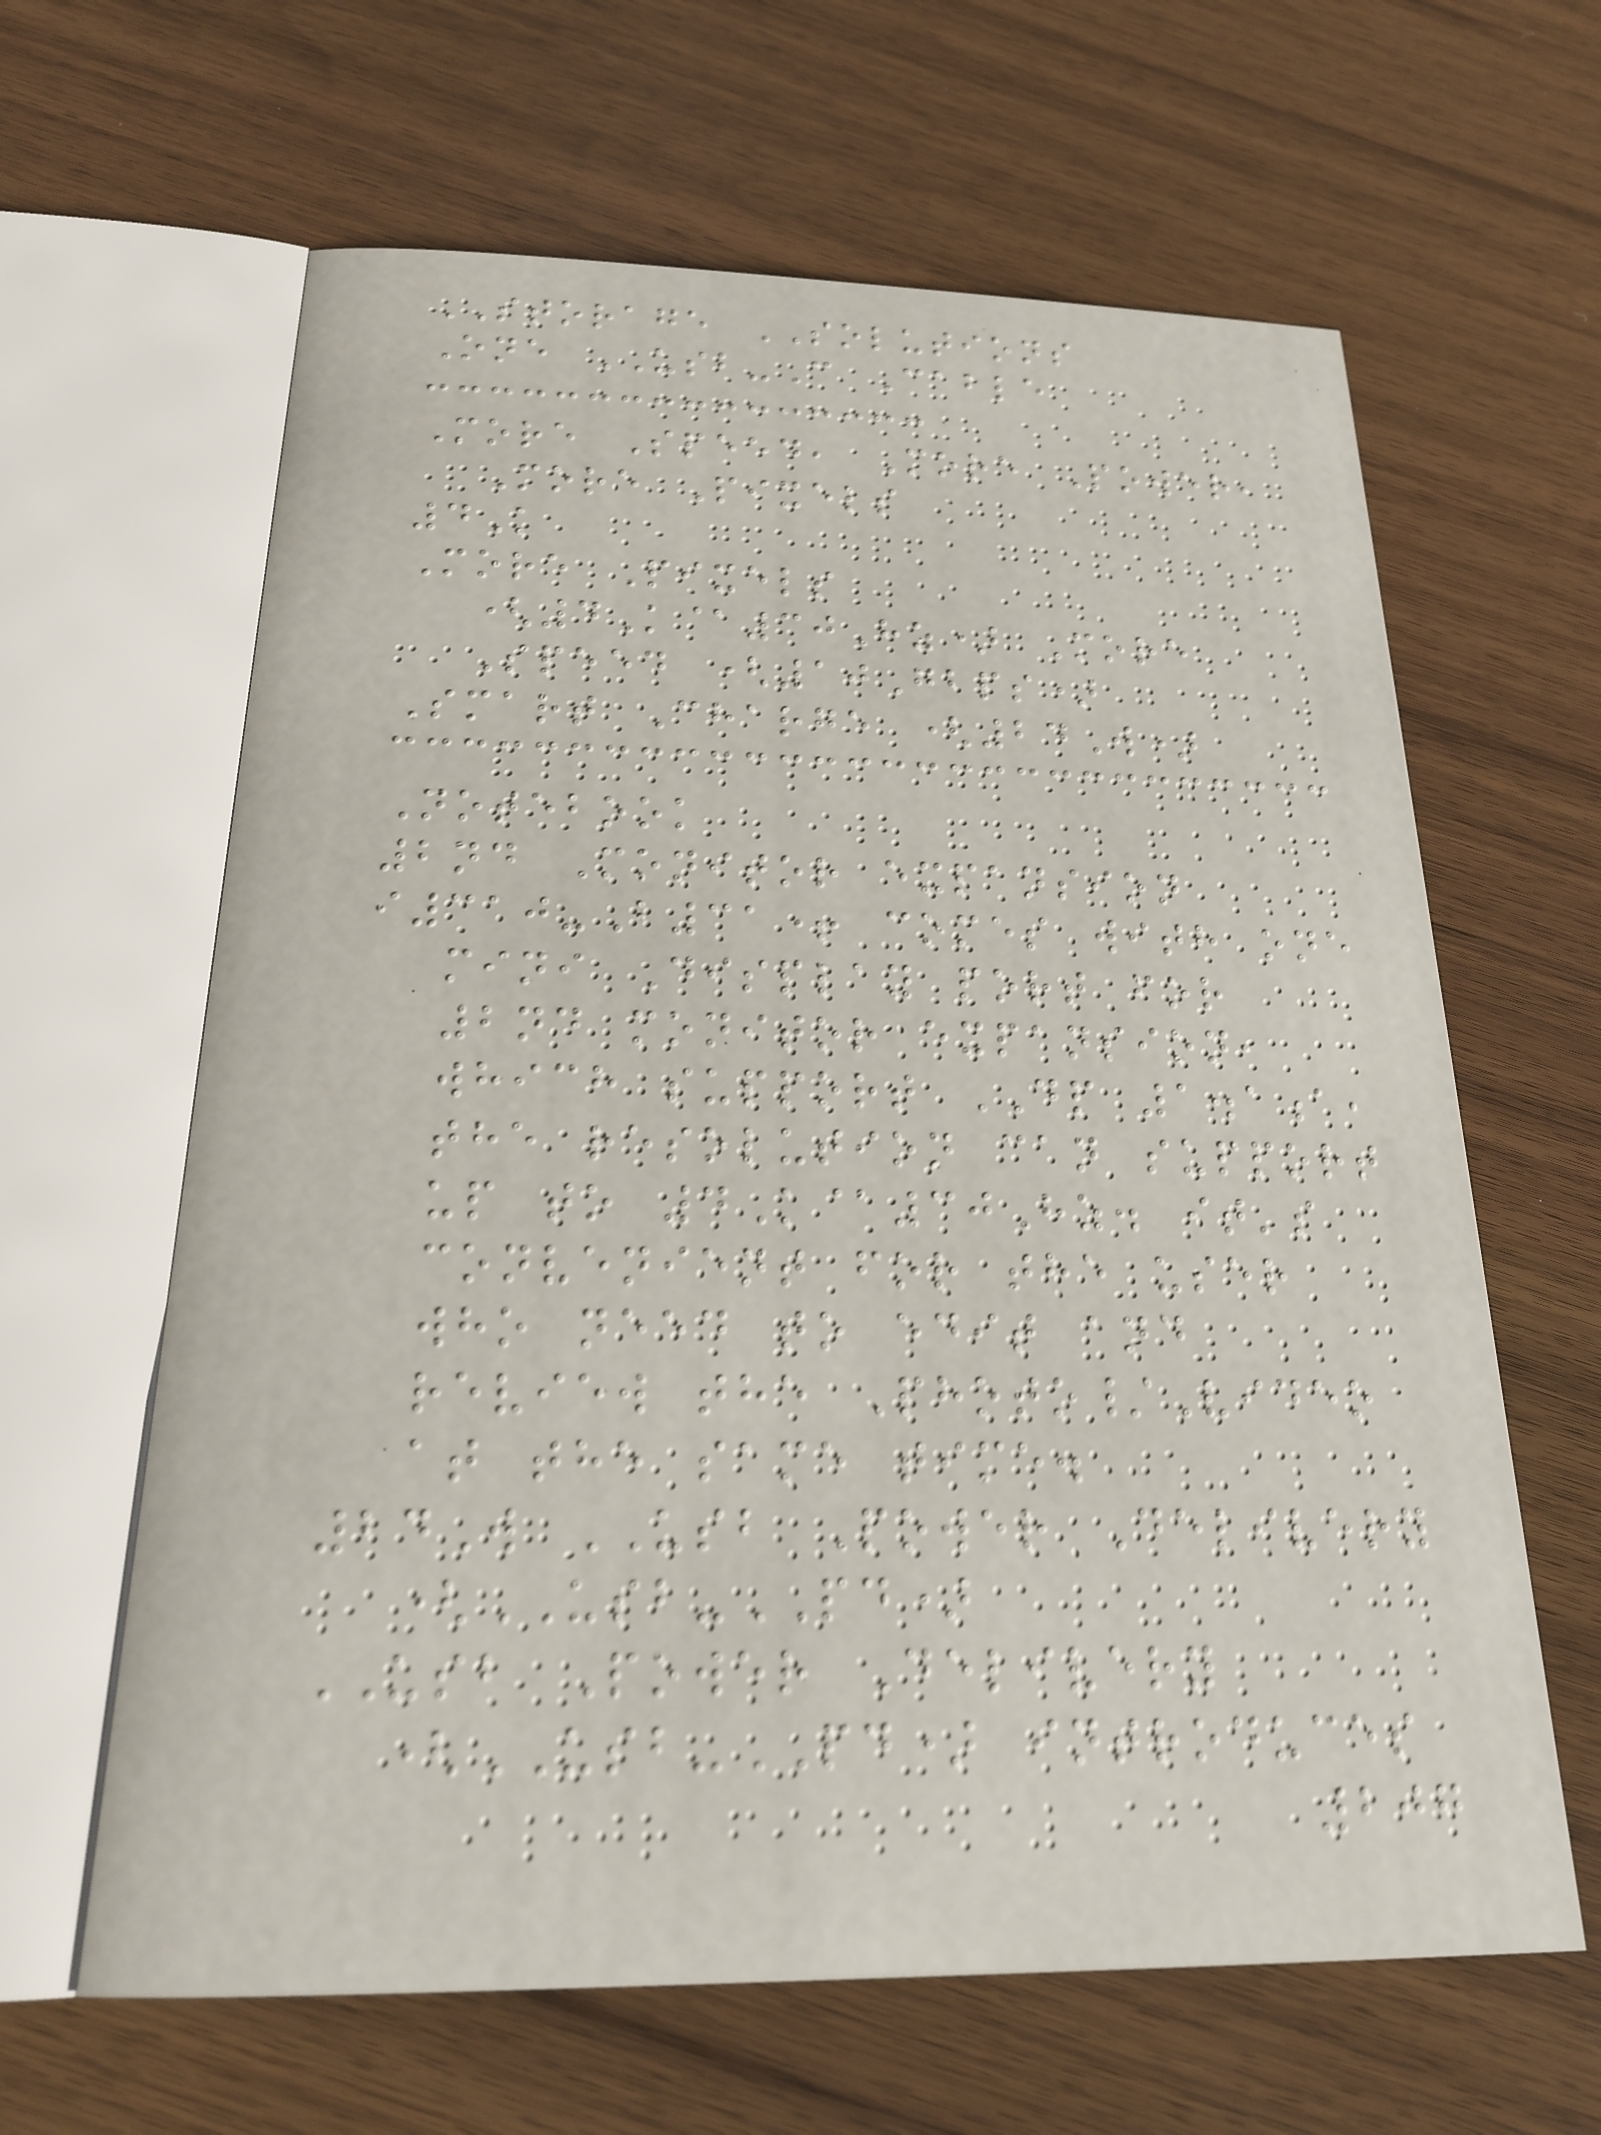STORAGE SOLUTIONS
One USB-C Cable
More Speed, More Power,
More Pixels
4K
More Pixels
(4K@30Hz) More
Speed (10Gbps)
Smart Charge (24W)
Notebook
2nd Monitor expansion
i310-B31+ comes with one
mini Display port for
2nd monitor expansion,
which support DP 1.1a,
the resolution can support
up to 4K@30Hz. it's
convenient for the user
who need to edit and
review the Photo/Video
at the same time.
24W USB Power Delivery
(USB-PD)
USB Power Delivery
(USB-PD) introduces
207
